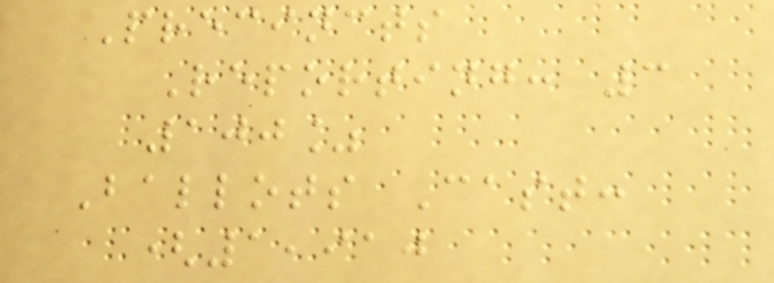Precincts
Reporting: 3
100%
Ballots Cast:
(1,910
